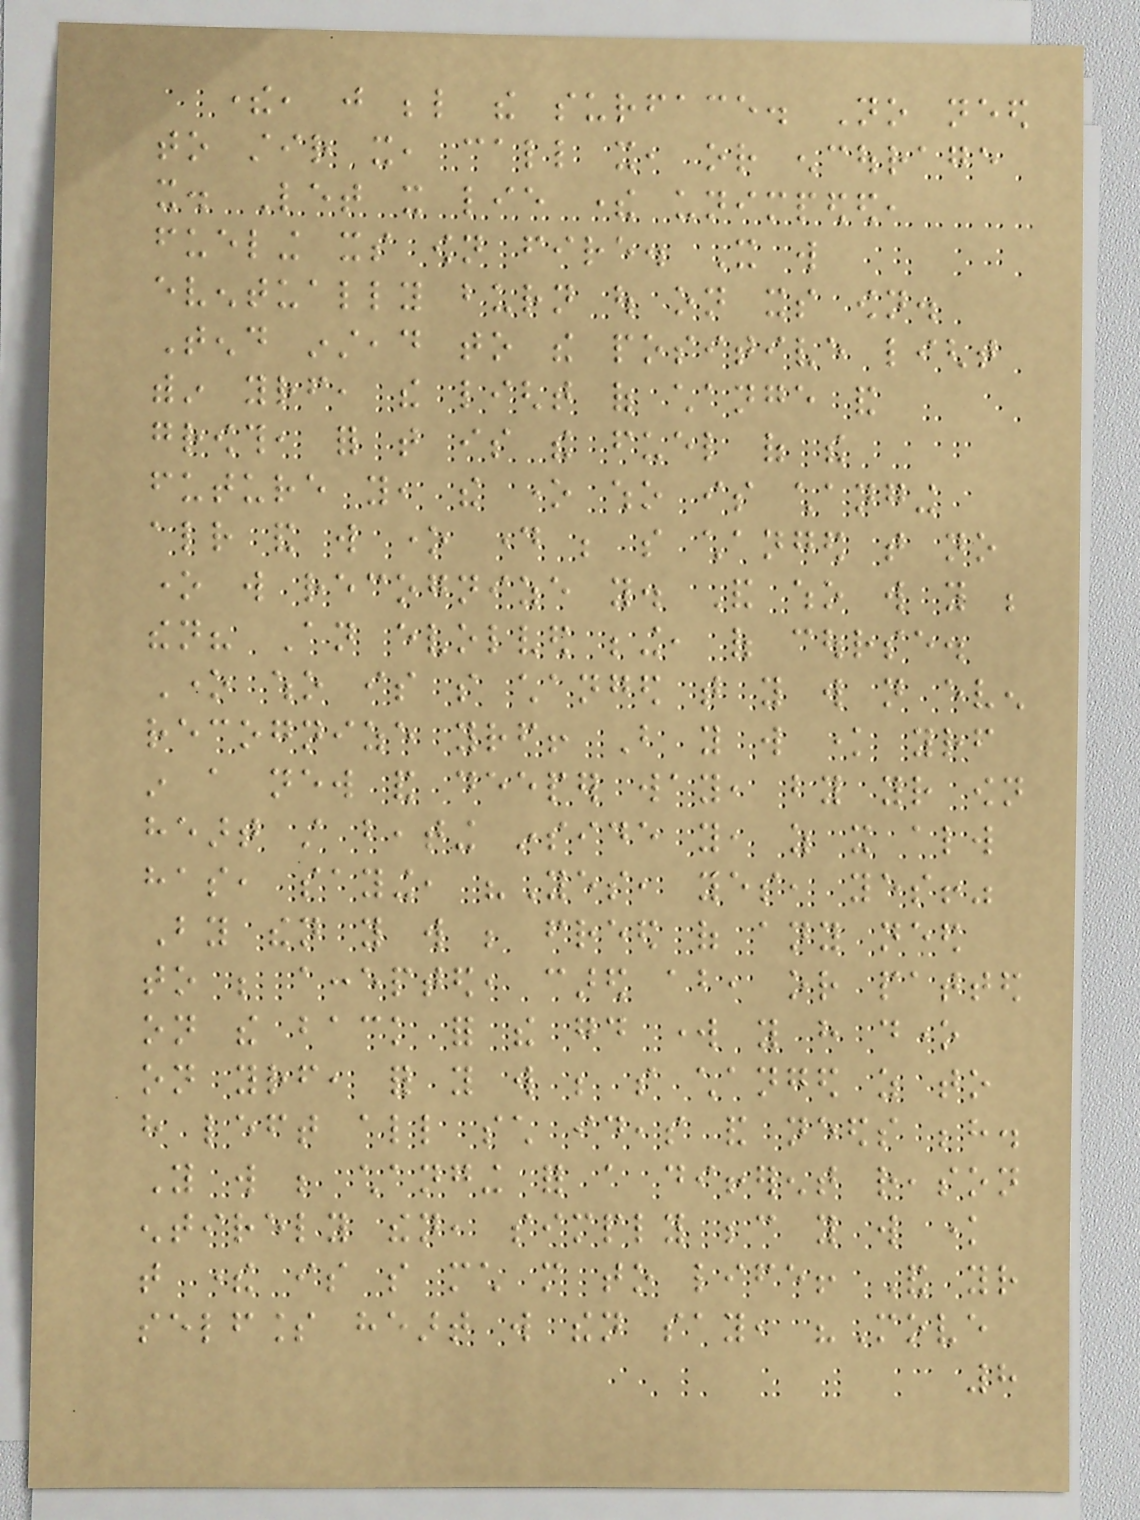there, just below the surface. No need
to stir it, call it, or encourage
it. Let it lie there unimpeded,
fueling its own fire. It will
eventually burn out on its own.
Tend instead to the positive light
within yourself, the light of change and
growth, for that is the fuel of the
future you, the one who is changing
already and will one day be so changed that no
one will recognize you. And who will you be
then? An evolved being, of course.
One who is so changed that you will not even
recognize yourself! But you will know yourself
in a new and deeper way, by your own
heart still beating inside you, as it always
has, saying, "Yes, yes, yes!"
By then you will be freed of any need
to be accepted, cared about, or patted
on the back for the good work you have done
on yourself, for you will be so changed as to
have left all such ideas and needs behind.
You will be changing for a different reason
entirely then, simply because you will know
that there is so much more to life! And your
selfless heart will then say, "Move
8
